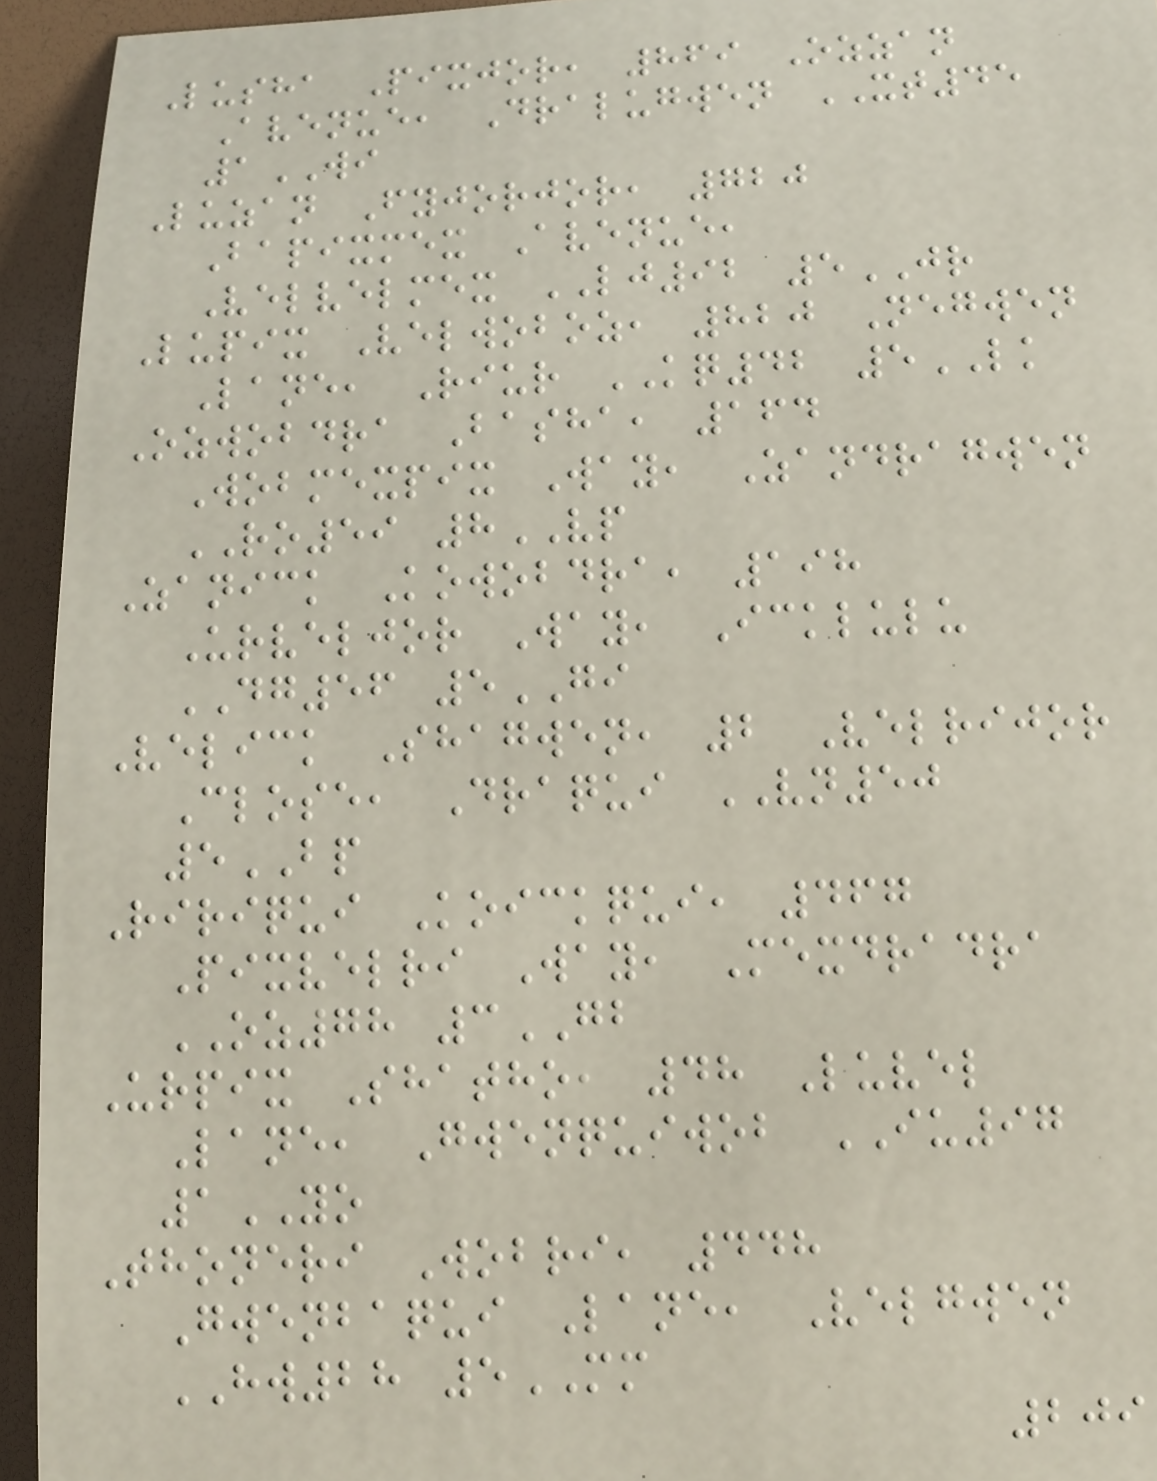Lusha Pixjor, 869 Ozzan
Avenue, Dralugwen XT45
1WI
Luzan Fyjorjor, 720
Bapixmex Avenue,
Velvelmex LJ92 5JR
Lupix Velwoboz, 820 Negwen
Lane, Riur KQ42 5LK
Ozwobdra Basha, 164
Wobmexpix Way, Zandragwen
RO59 8VP
Zanick Kowobdra, 198
Urveljor Way, Icklulu
DG56 5GI
Velick Shagwen, 2 Velrijor
Close, Draqui VN50
5BP
Ririqui Koickqui, 467
Pixvelri Way, Mexdradra
OZ78 3GB
Urpix Shatho, 48 Luvel
Lane, Gwenquiwob IU97
1YO
Thoneri Wobri, 448
Gwenbaqui Lane, Velgwen
HW28 5MM
209
